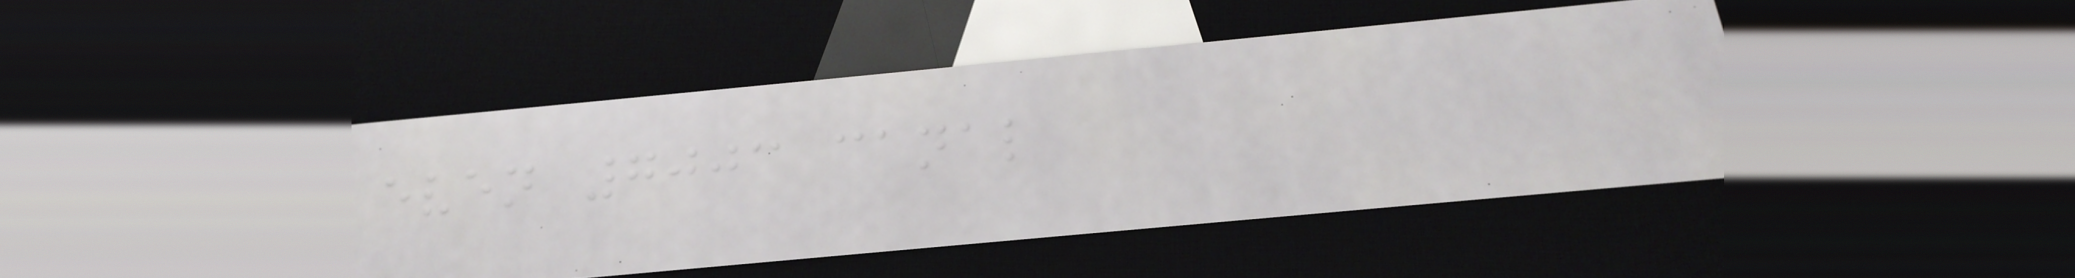even 7003 canal
